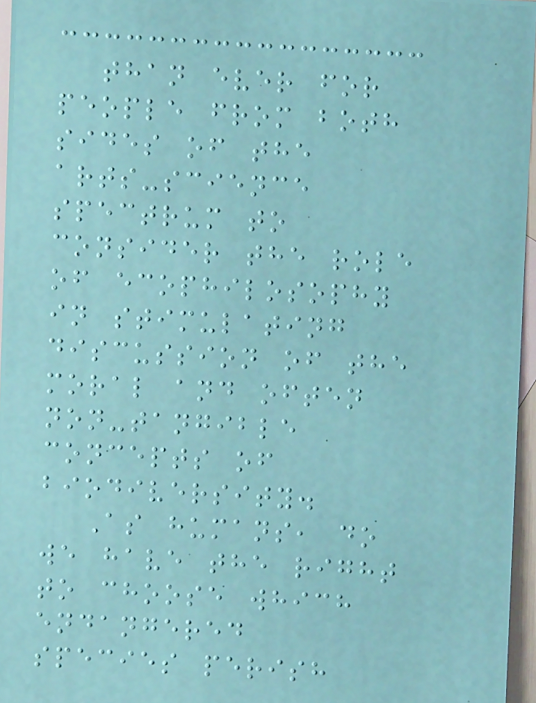than ever for
people from both
sides of the
arts-science
spectrum to
consider the role
of ecophilosophy
in stimulating
discussion of the
moral and often
non-tangible
concepts of
biodiversity.
As humans, do
we have the right
to choose which
endangered
species perish
